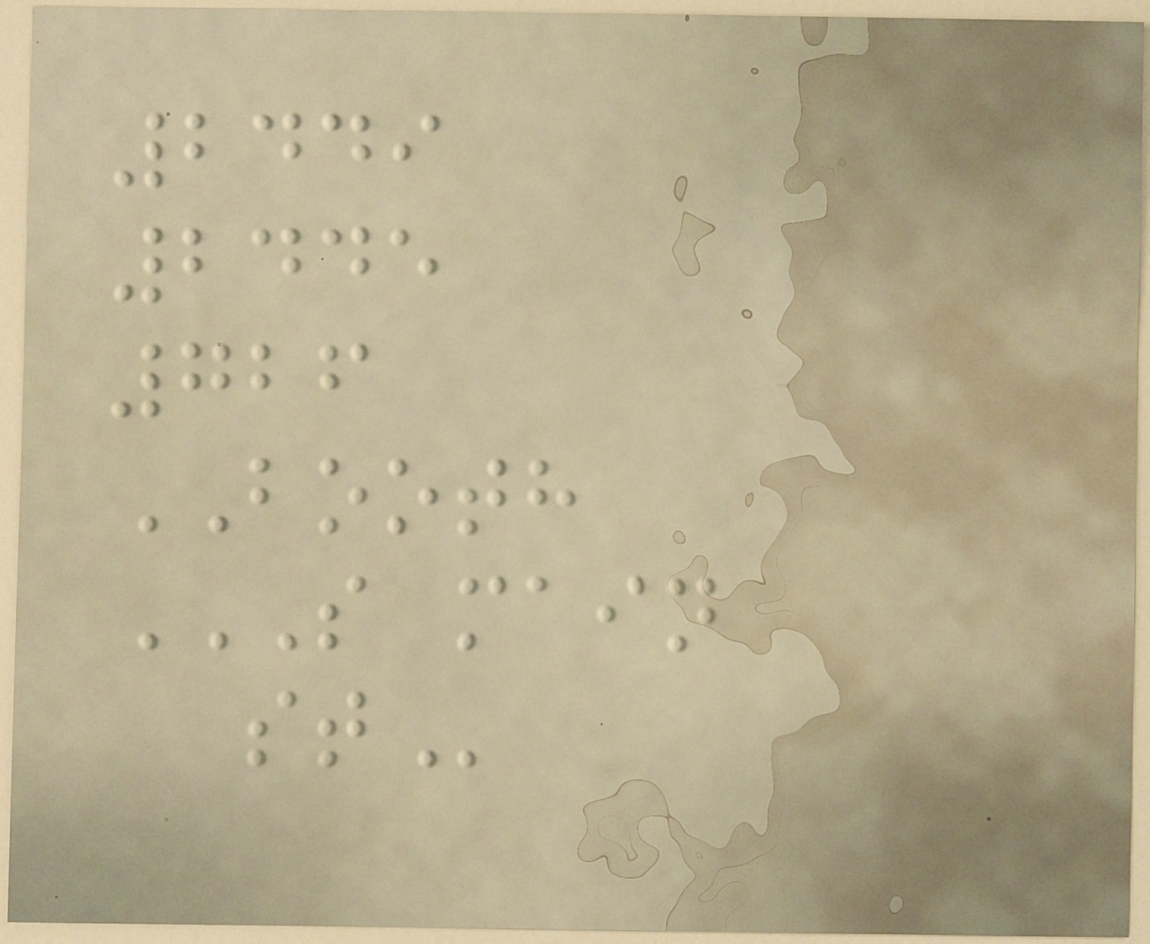2449
2445
726
BOOTH
S MAIN
ST
